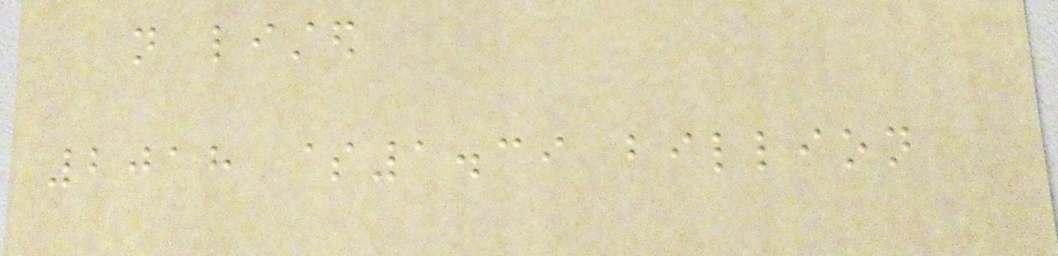not listed
2018 $1.39 billion
